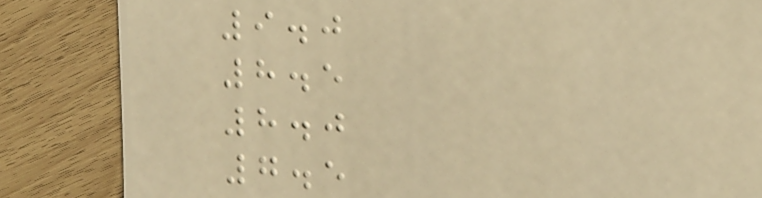9.0
8.5
8.0
7.5
